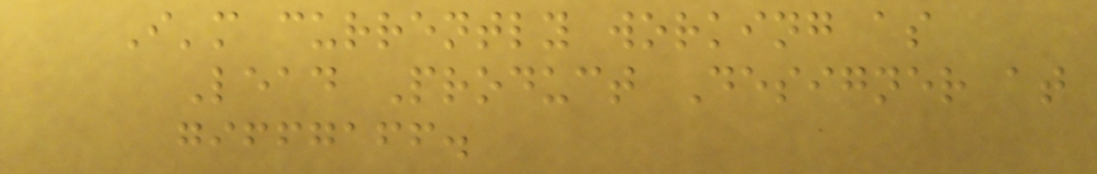I'm currently working as
Lead Product Designer at
giffgaff.
